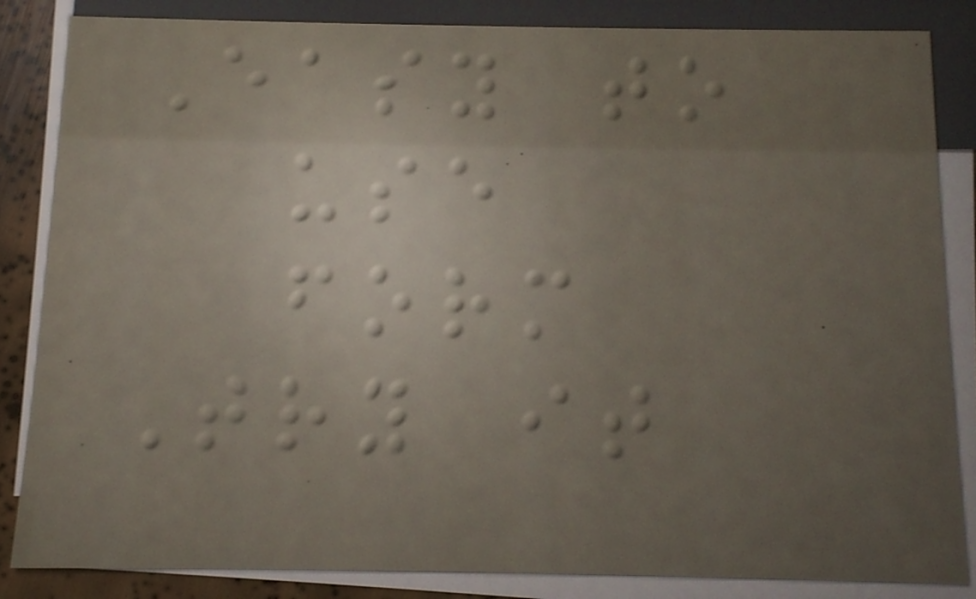Easy to
use
form
Try it
